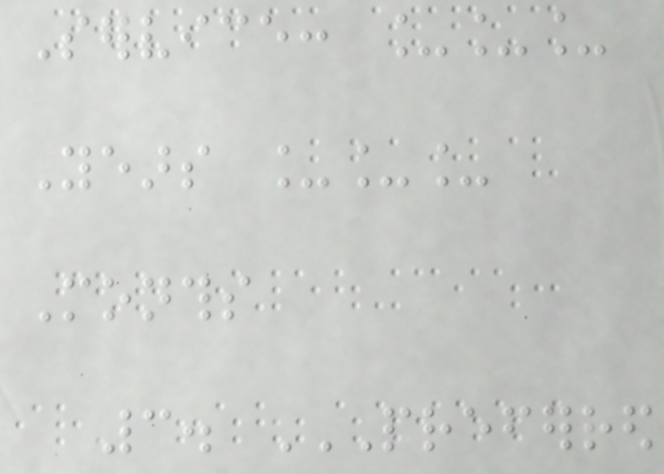Service: ___
Years ___
Months
3. PREFERRED
